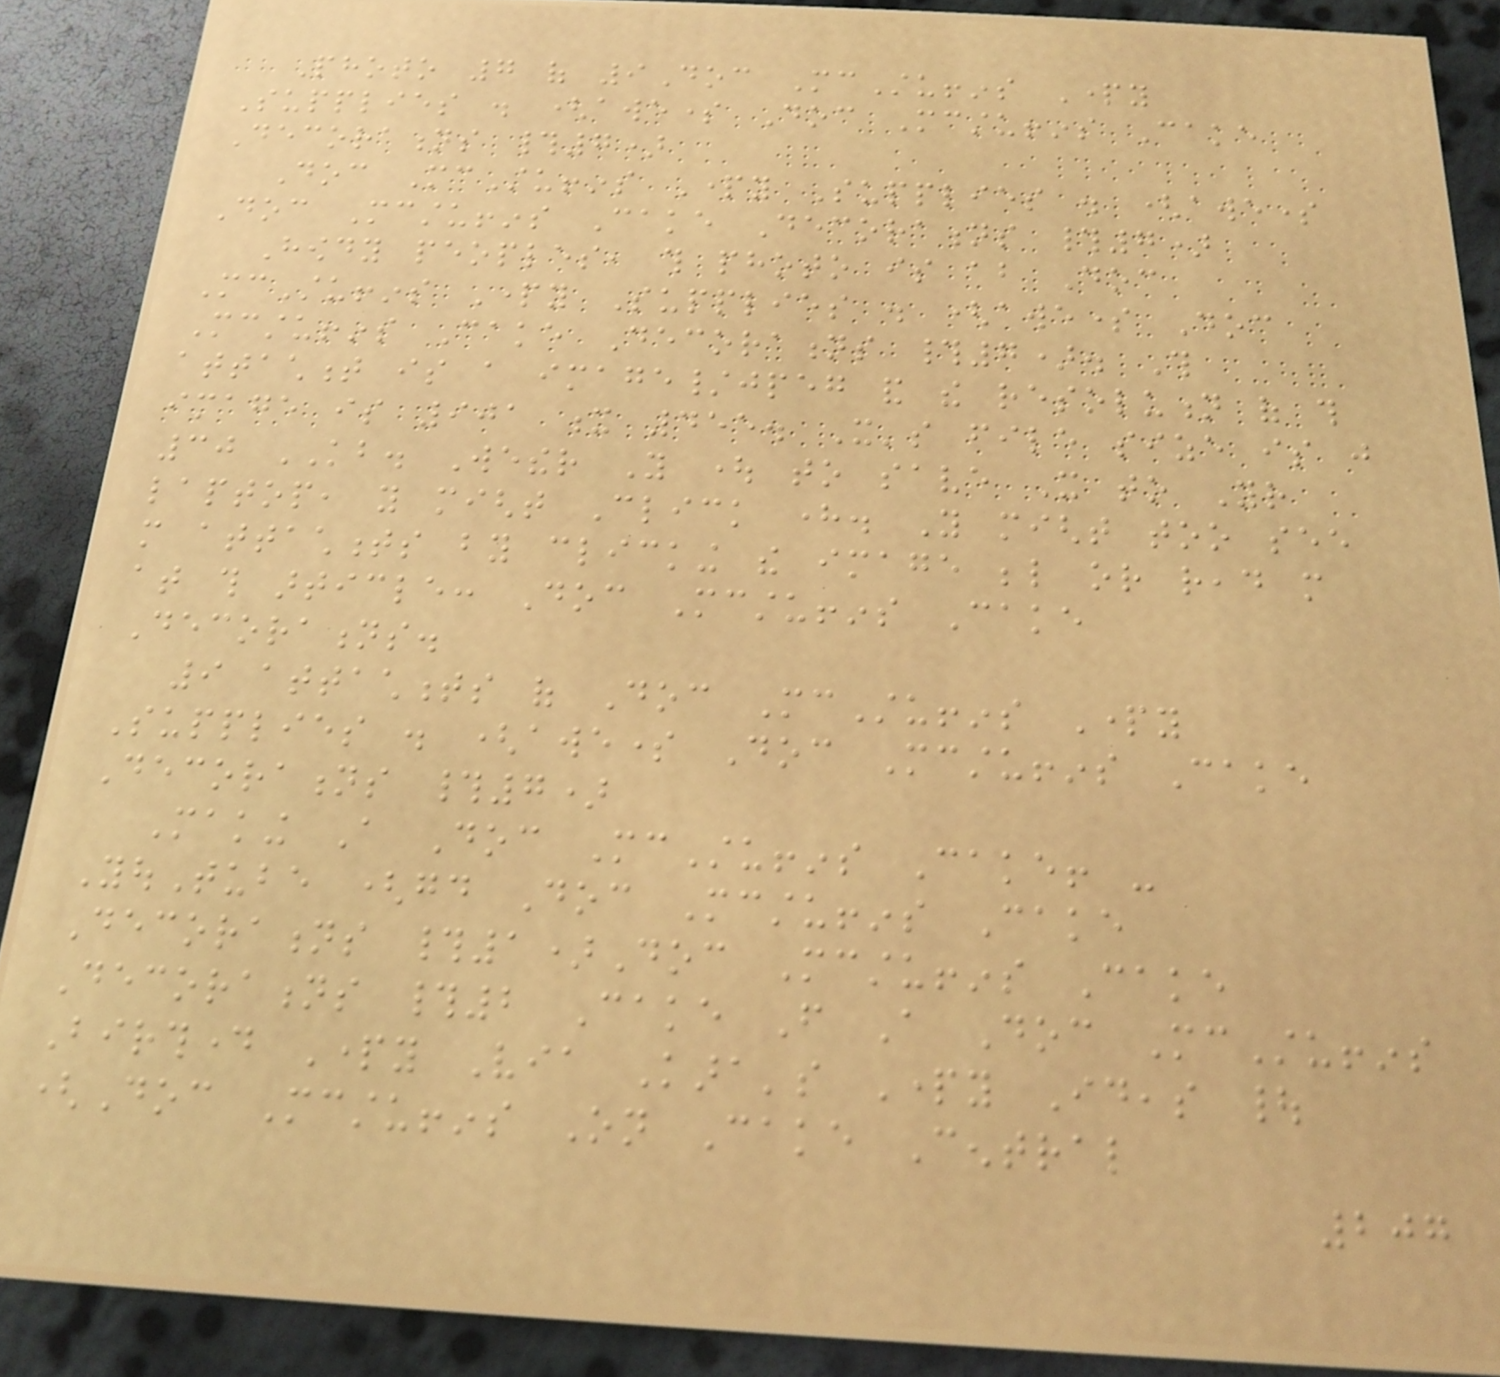Photo 7 of 9Doc McStuffins Party
Supplies . (awesome Doc Mcstuffins Cake
Decorations #7)
Doc McStuffins Party Supplies . (awesome
Doc Mcstuffins Cake Decorations #7)
Howdy peoples, this photo is about Doc
McStuffins Party Supplies . (awesome Doc
Mcstuffins Cake Decorations #7). This
attachment is a image/jpeg and the resolution of this
image is 901 x 455. It's file size is just
30 KB. Wether You ought to save It to Your
laptop, you might Click here. You might too see
more attachments by clicking the image below or read more
at this article: Doc Mcstuffins Cake
Decorations.
9 attachments of Doc McStuffins Party
Supplies . (awesome Doc Mcstuffins Cake
Decorations #7)
Making A Doc McStuffins Cake! -
YouTube (good Doc Mcstuffins Cake
Decorations #1)Doc Mcstuffins Cake
Decorations #2 Cake From A Doc McStuffins
Birthday Party Via Kara's Party Ideas |
(Doc Mcstuffins On Cake Central
207
